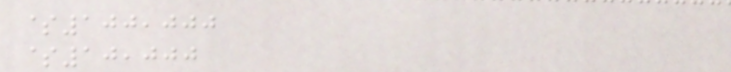$100,000
$10,000
